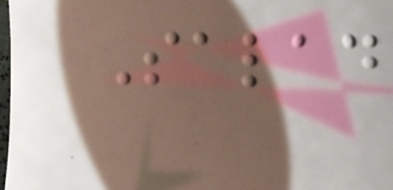Salad
